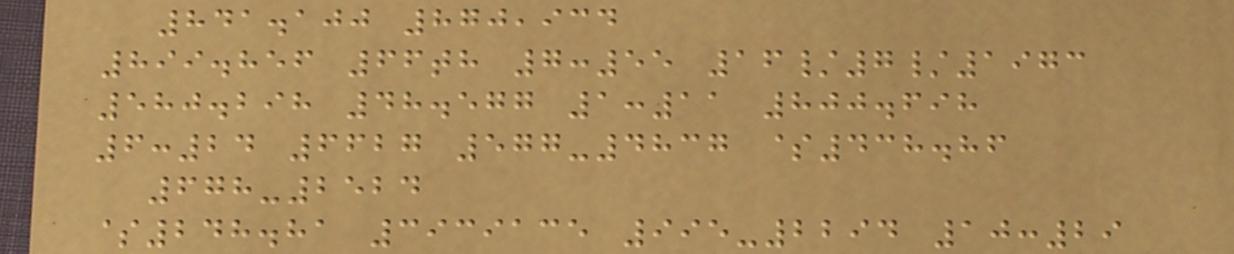841.100 870,934
899.856 66th 7:55 16/7/1973
580.298 48.577 1:11 800.698
6:24 6627 577-4837 $438.86
678-2524
$248.81 3939135 995-2294 10:29
